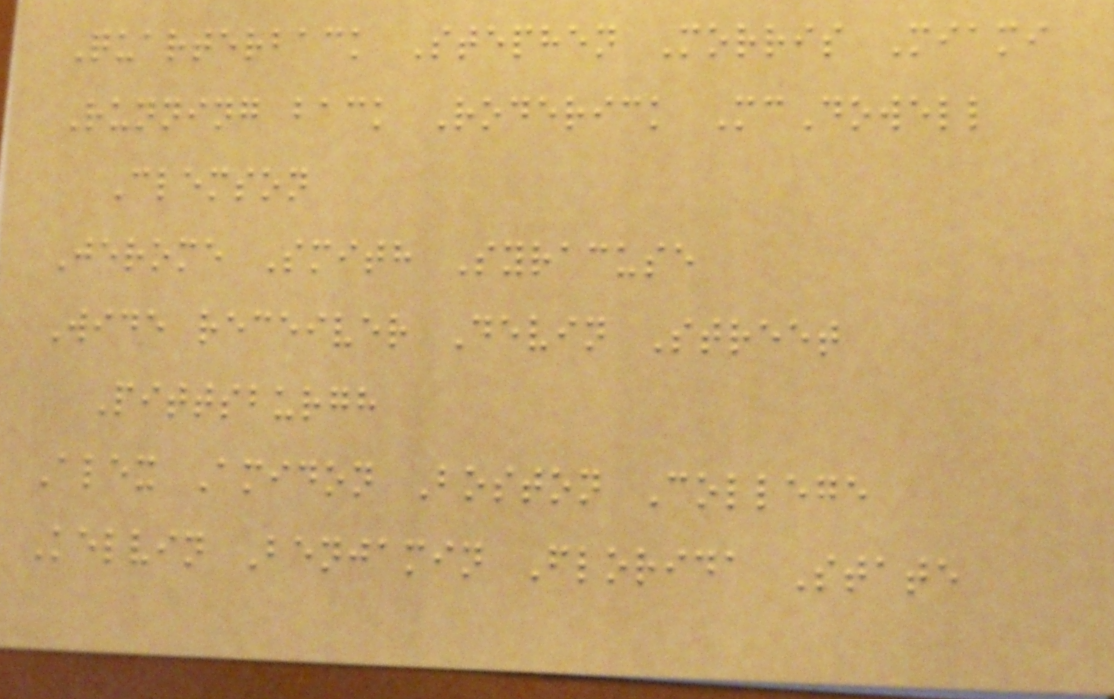Quarterback Stephen Morris Miami
Running back Roderick McDowell
Clemson
Jerome Smith Syracuse
Wide receiver Devin Street
Pittsburgh
Alex Amidon Boston College
Kelvin Benjamin Florida State
